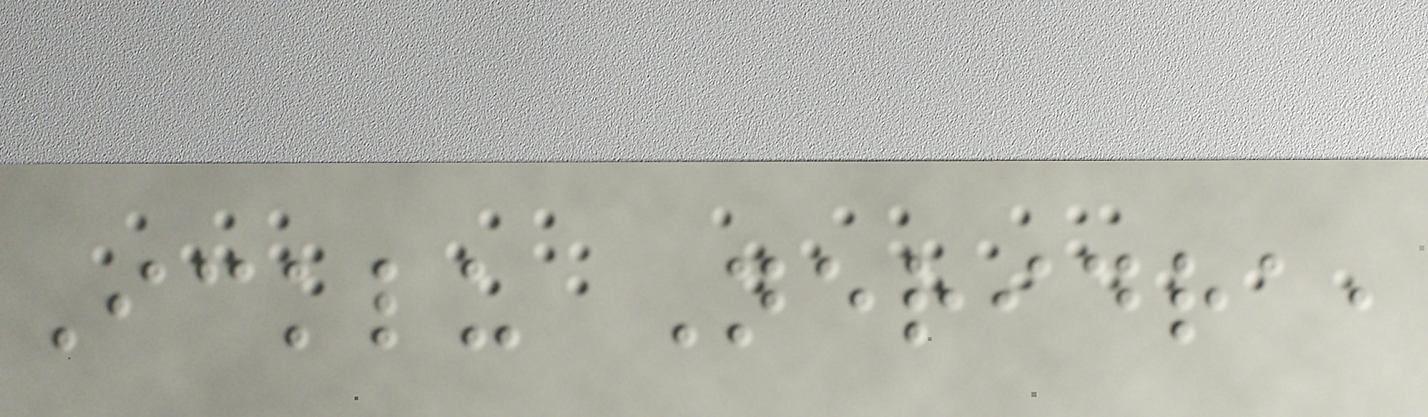Icklu Neridra,
